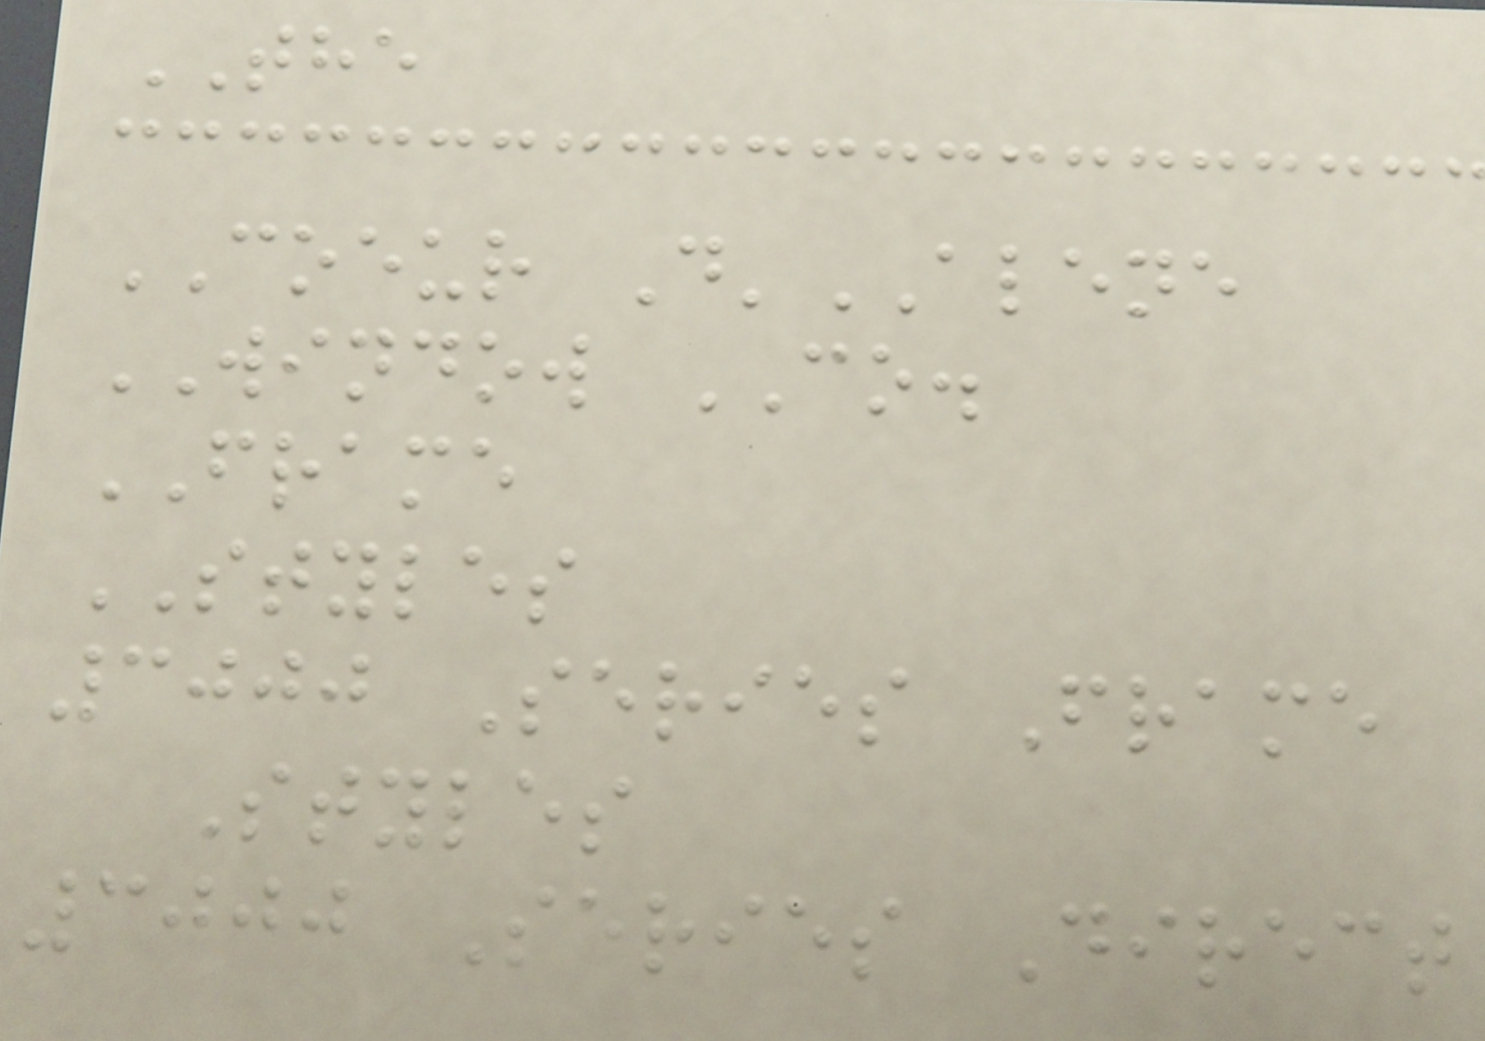THE
COEUR D'ALENE
WINDOW CO.
FRAME
STYLES
3000 Series Frame
Styles
3000 Series Direct
